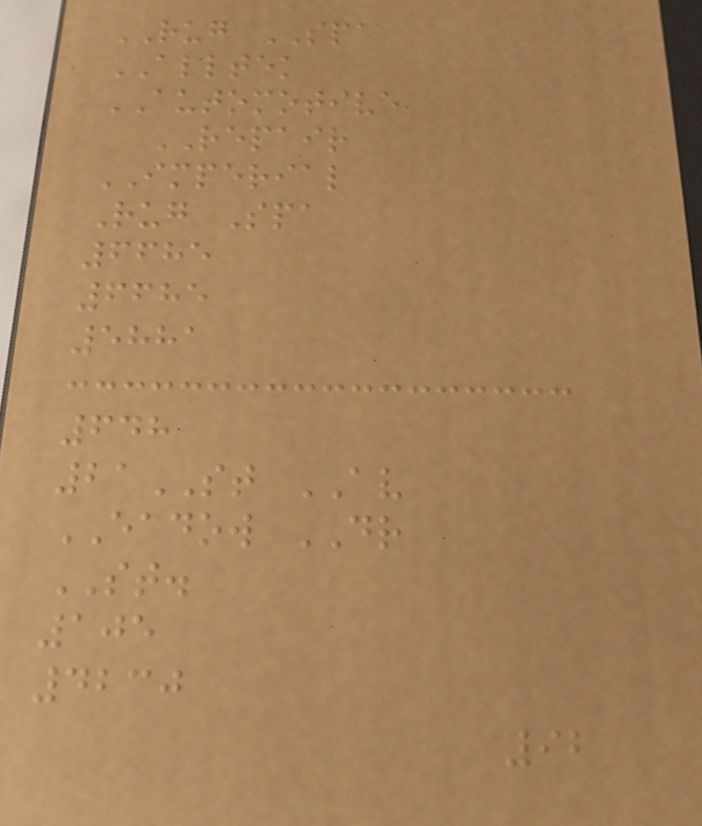RUG SPA
ALLTEK
AUTOMOTIVE
REPAIR
IMPERIAL
Rug Spa
6685
6685
5881
648
21ST AV
EADOW DR
ST.
105
4230
92
